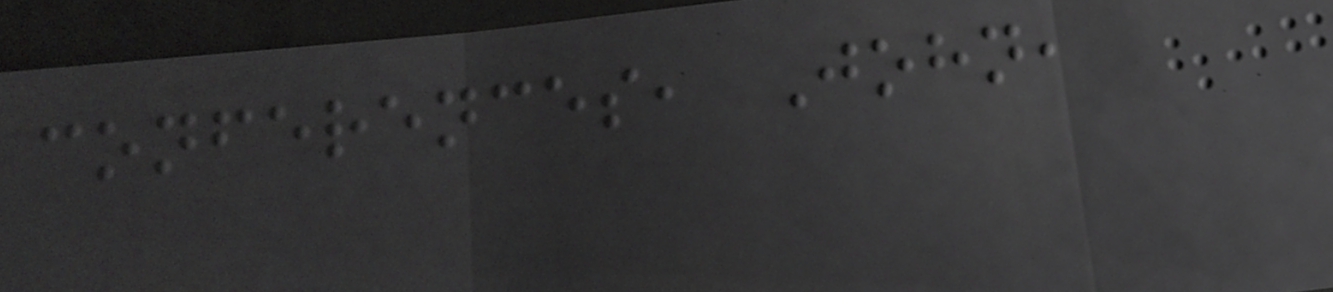conferences, John,
